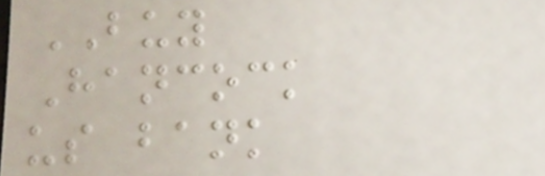BUY
Hancock
us bank
